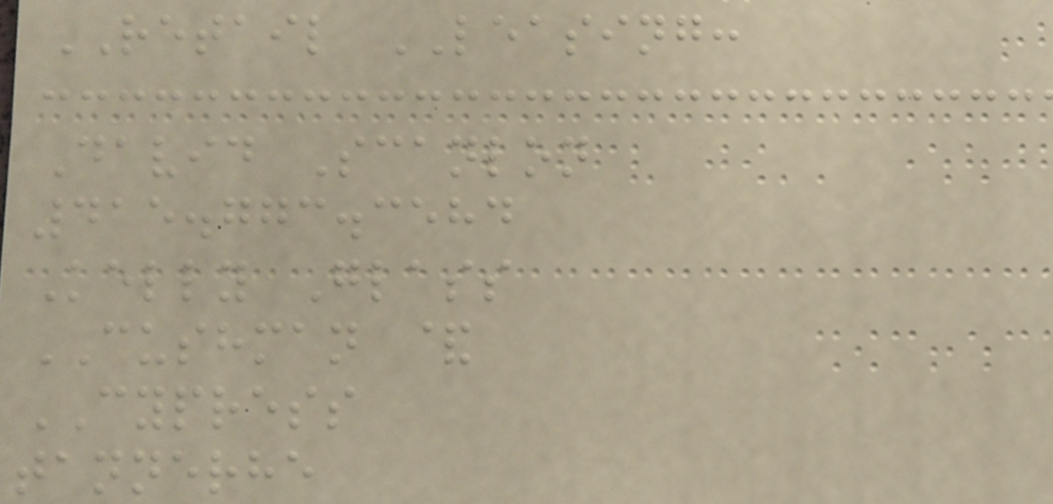RETAIL LEASING:
David Scanlon
415.773.3584
Kelly Glass
CUSHMAN &
CYPRESS
tannerhe
